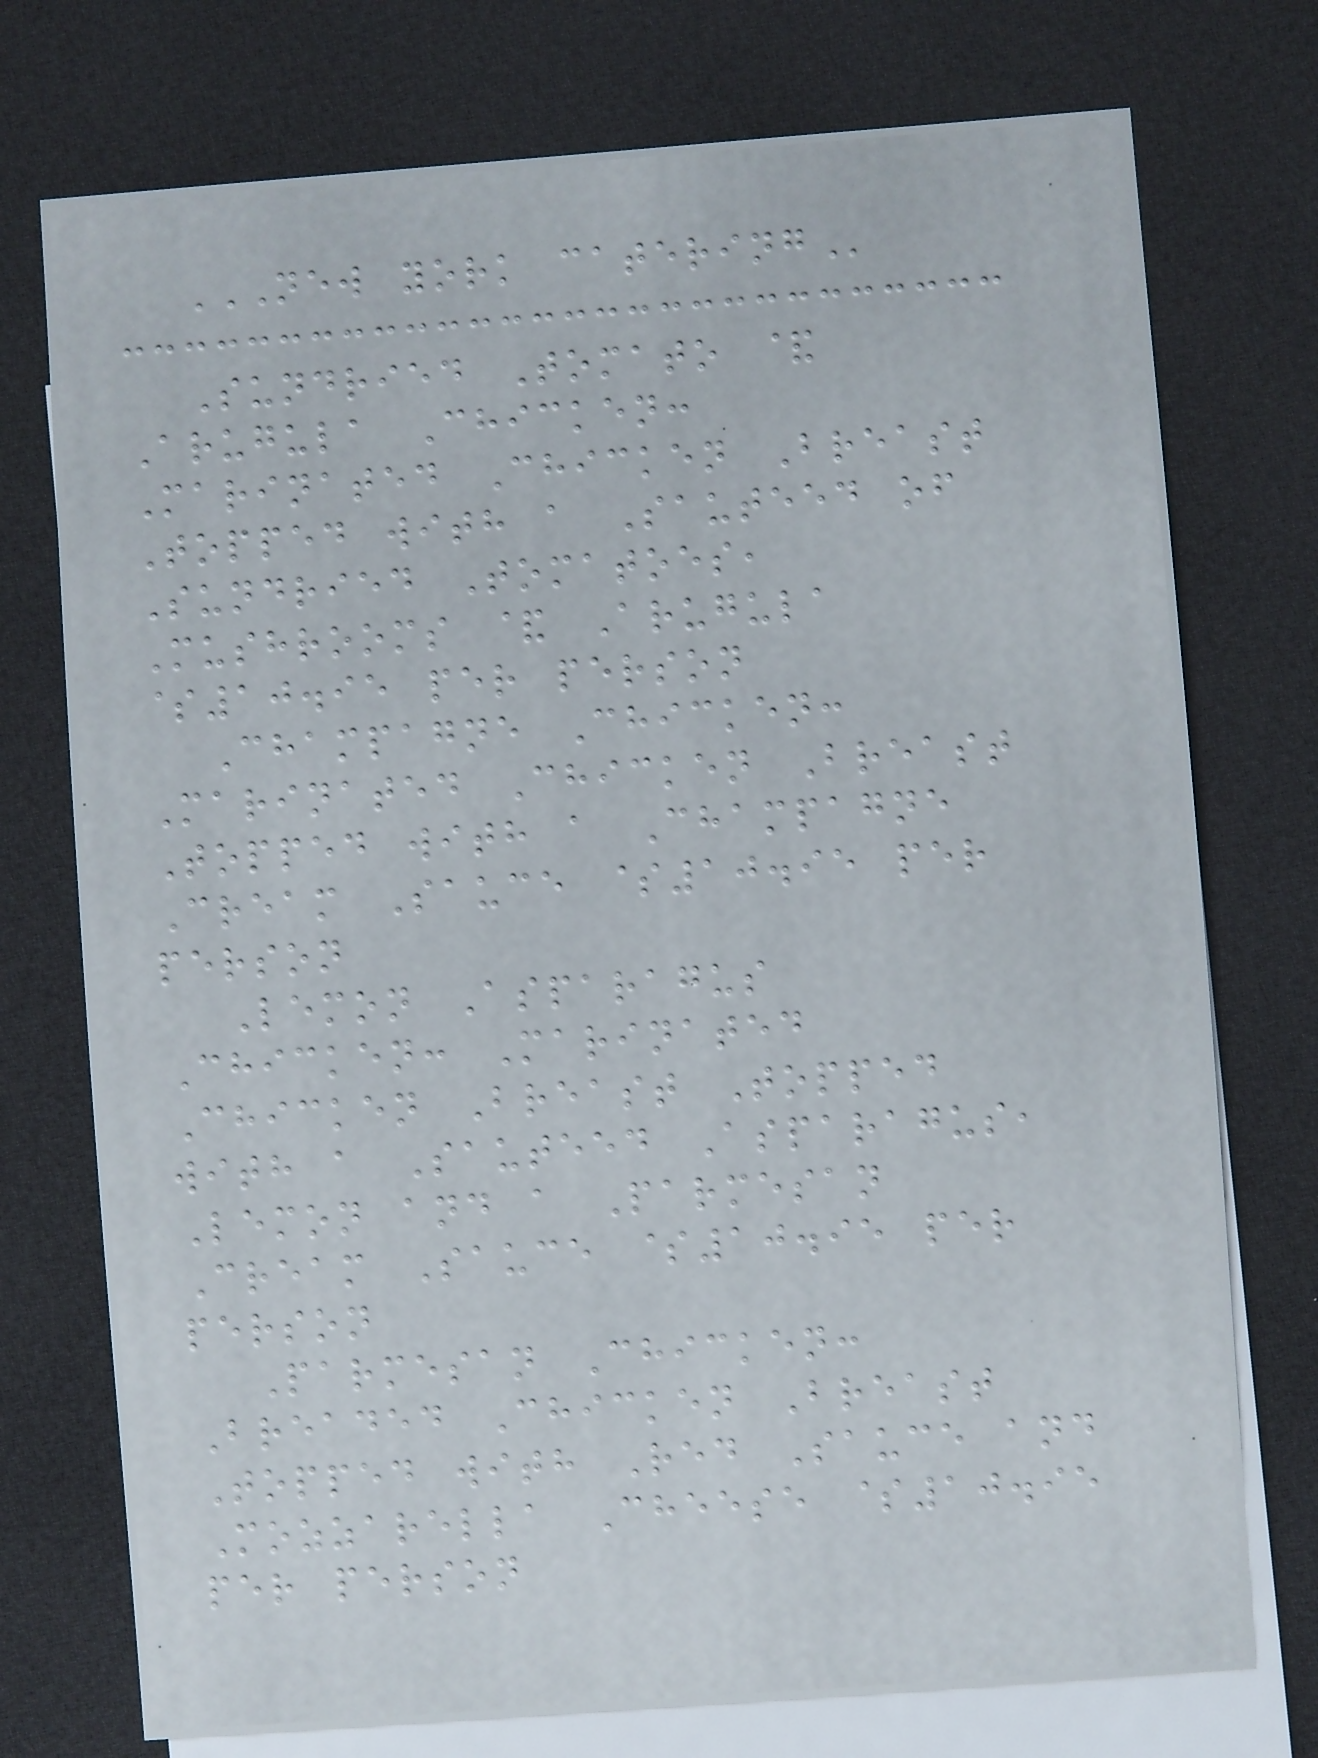NEW YORK CATERING
Sundried Tomato &
Arugula Chicken:
Marinated Chicken Breast
Topped with a Sauteed of
Sundried Tomatoes,
Mushrooms & Arugula
$10.95 per person
Champagne Chicken:
Marinated Chicken Breast
Topped with a Champagne
Cream Sauce $10.95 per
person
Lemon Asparagus
Chicken: Marinated
Chicken Breast Topped
with a Sauteed Asparagus,
Lemon and a Parmesan
Cream Sauce $10.95 per
person
Parmesan Chicken:
Breaded Chicken Breast
Topped with Red Sauce and
Mozzarella Cheese $10.95
per person
